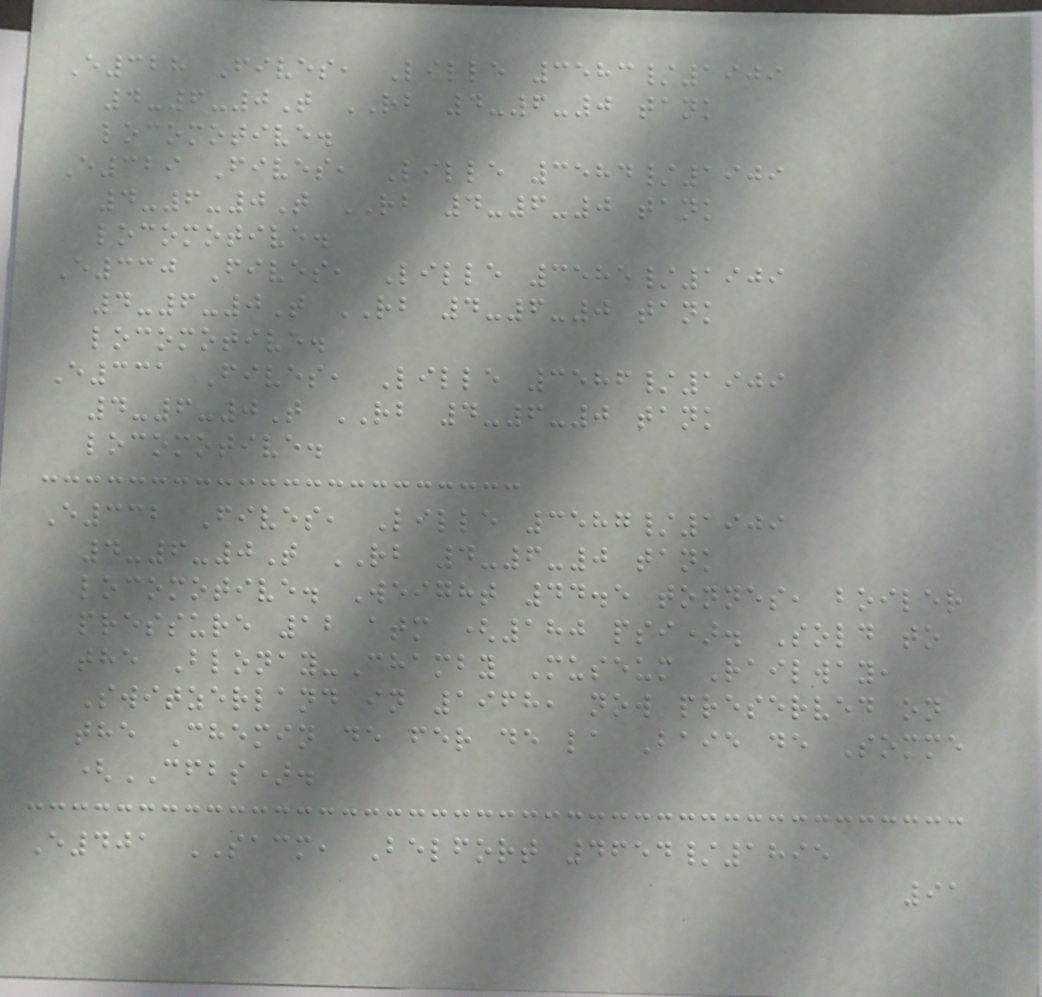E328 Fives, Lille 3583/1909
4-6-0T RB 4-6-0 tank
locomotive.
E329 Fives, Lille 3584/1909
4-6-0T RB 4-6-0 tank
locomotive.
E330 Fives, Lille 3585/1909
4-6-0T RB 4-6-0 tank
locomotive.
E331 Fives, Lille 3586/1909
4-6-0T RB 4-6-0 tank
locomotive.
E332 Fives, Lille 3587/1909
4-6-0T RB 4-6-0 tank
locomotive. Weight 44.5 tonnes, boiler
pressure 12 atm (180 psi). Sold to
the Blonay-Chamby Museum Railway,
Switzerland in 1968, now preserved on
the Chemin de fer de la Baie de Somme
(CFBS).
E401 SACM, Belfort 4654/1895
91
